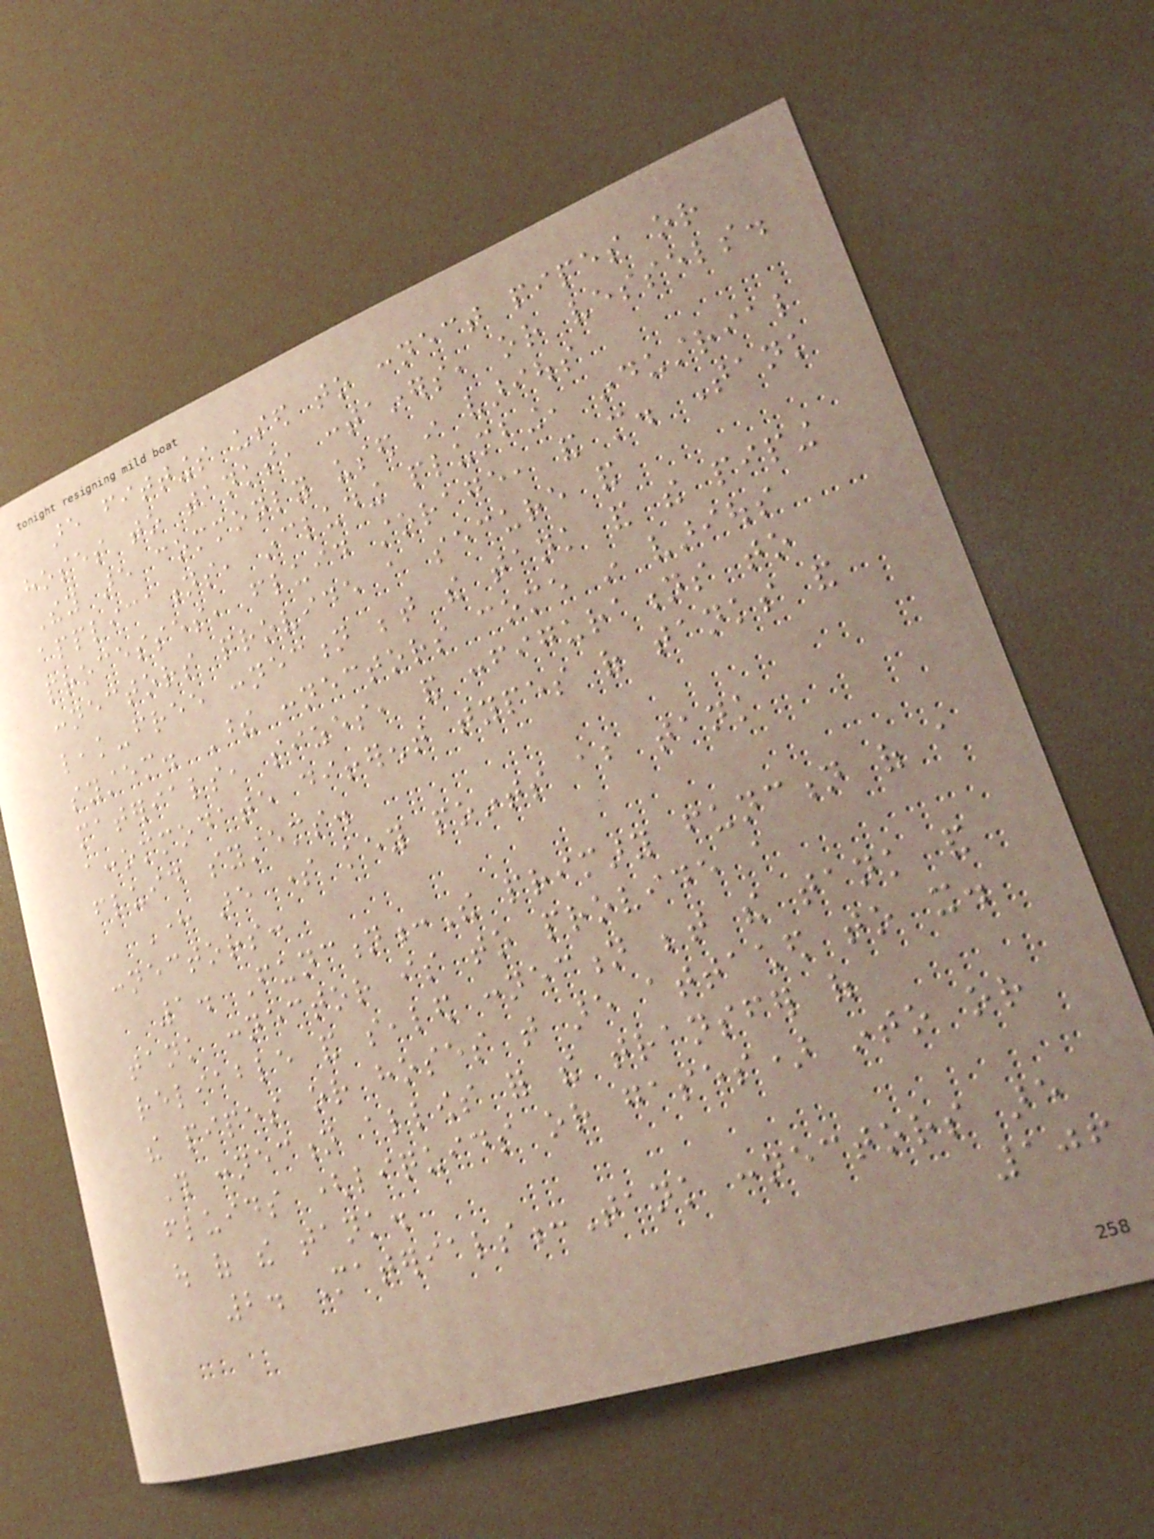are fittings used to connect pipes or
hoses to tanks, containers, or vessels.
They are commonly used in various
applications, including plumbing, industrial
processes, fluid storage, and more. Tank
connectors provide a secure and
leak-free connection between the tank and the piping
system. These connectors come in various
materials, sizes, and configurations to
accommodate different types of tanks and
fluid systems.
Here are some key points about tank
connectors:
1. Function:The primary function of a
tank connector is to provide a
reliable and sealed connection between the tank and
the pipes or hoses that are attached to it.
This connection allows for the transfer of
fluids (liquids or gases) into or
out of the tank.
2. Materials:Tank connectors are
106
